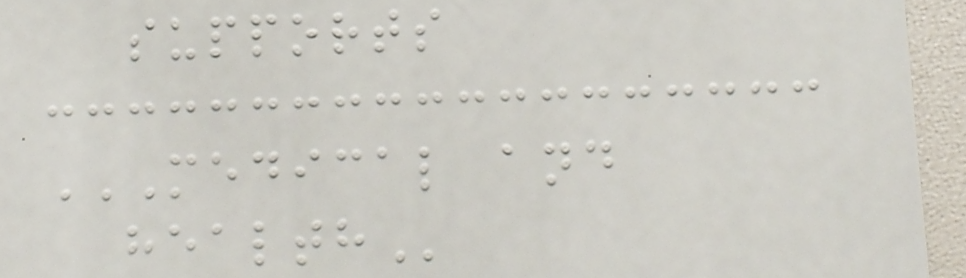supports
MEDICAL AND
HEALTH
